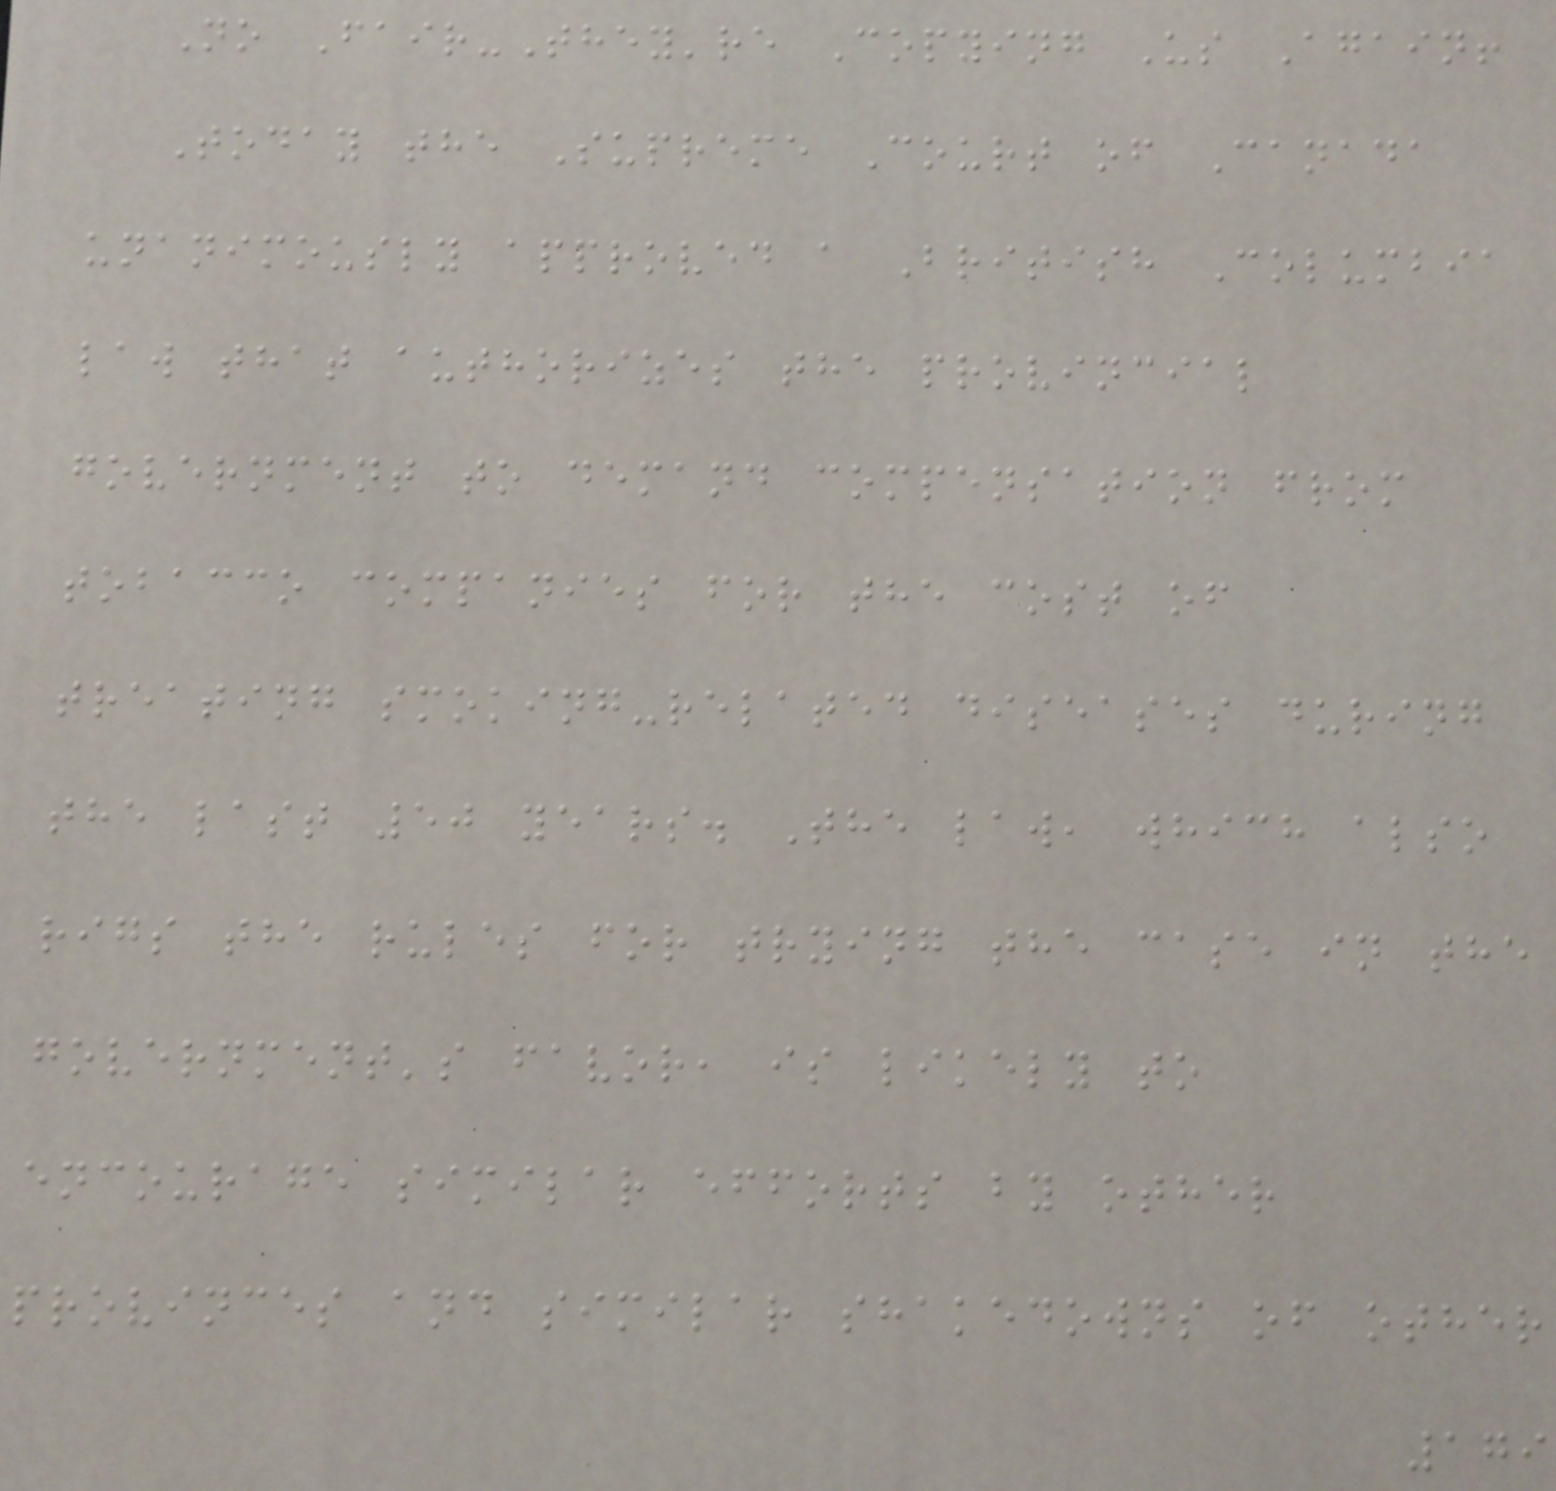No Fair-They're Copying Us Again!
Today the Supreme Court of Canada
unanimously approved a British Columbia
law that authorizes the provincial
government to demand compensation from
tobacco companies for the cost of
treating smoking-related diseases during
the last 50 years. The law, which also
rigs the rules for trying the case in the
government's favor, is likely to
encourage similar efforts by other
provinces and similar shakedowns of other
179
